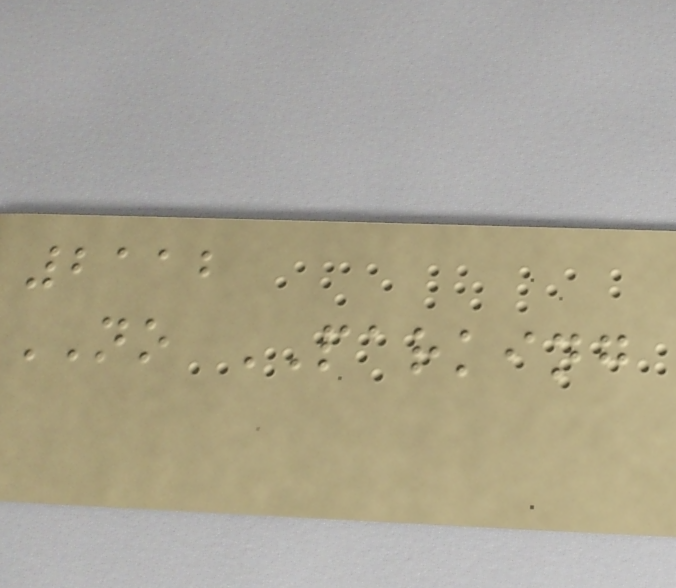2112
NO PARKING
